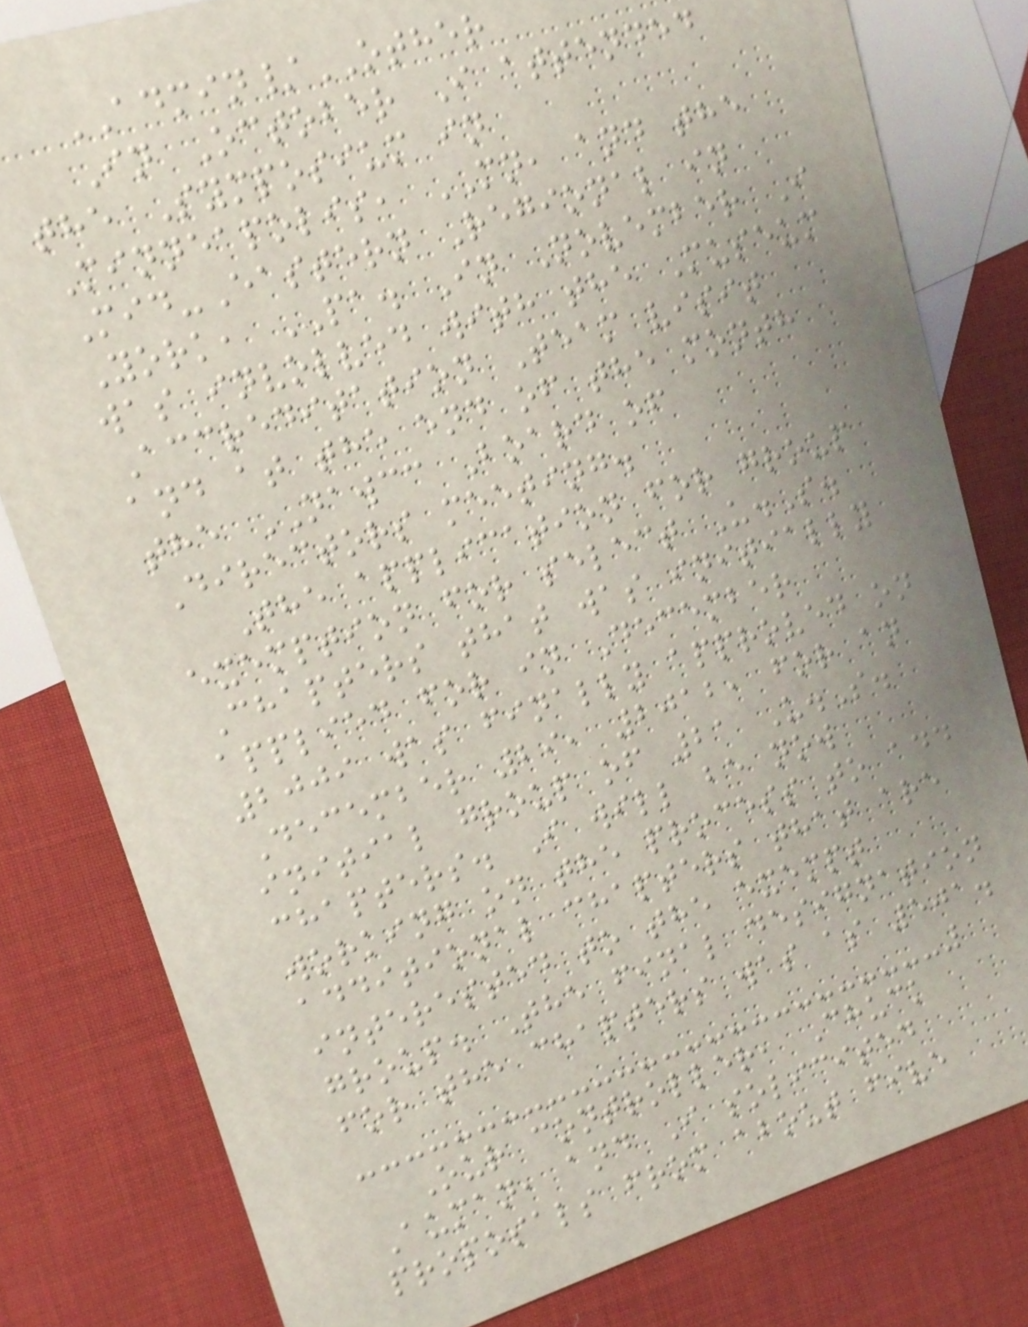ADMIN/OTHER
In October I attended
the Symposium in
Minneapolis, MN, and the
Mid-Eastern Regional in
York, PA. In November I
was involved with the Museum
Accreditation Team visit
and at the end of the month
the NAWCC Board of
Directors meeting.
The application for group
exemption for select U.S.
Chapters that was initially
applied for in December
2009 was finally approved on
December 29, 2012, for an
initial group of 21 U.S.
chapters. I will be now
working on the process to add
additional chapters that are
interested to the exempt
group. The final designation
for the chapters was as 501.
Our controller, Chuck
Auman, and I solicited
proposals from about five
